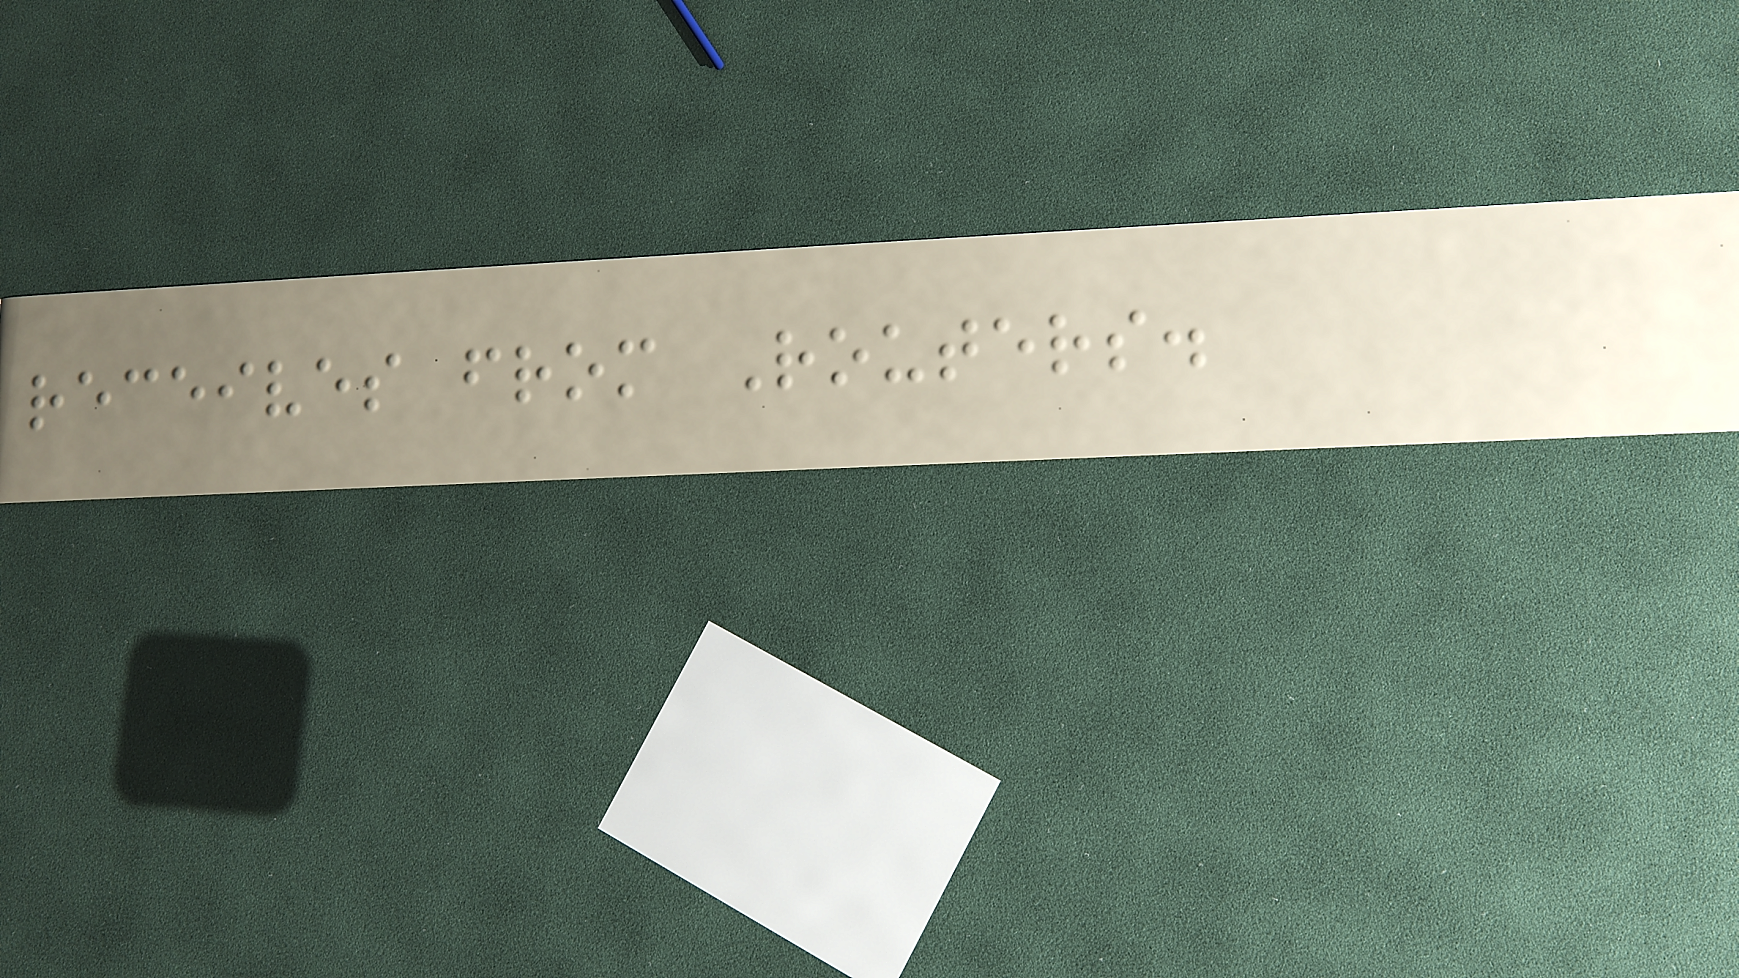receives from Routers.
